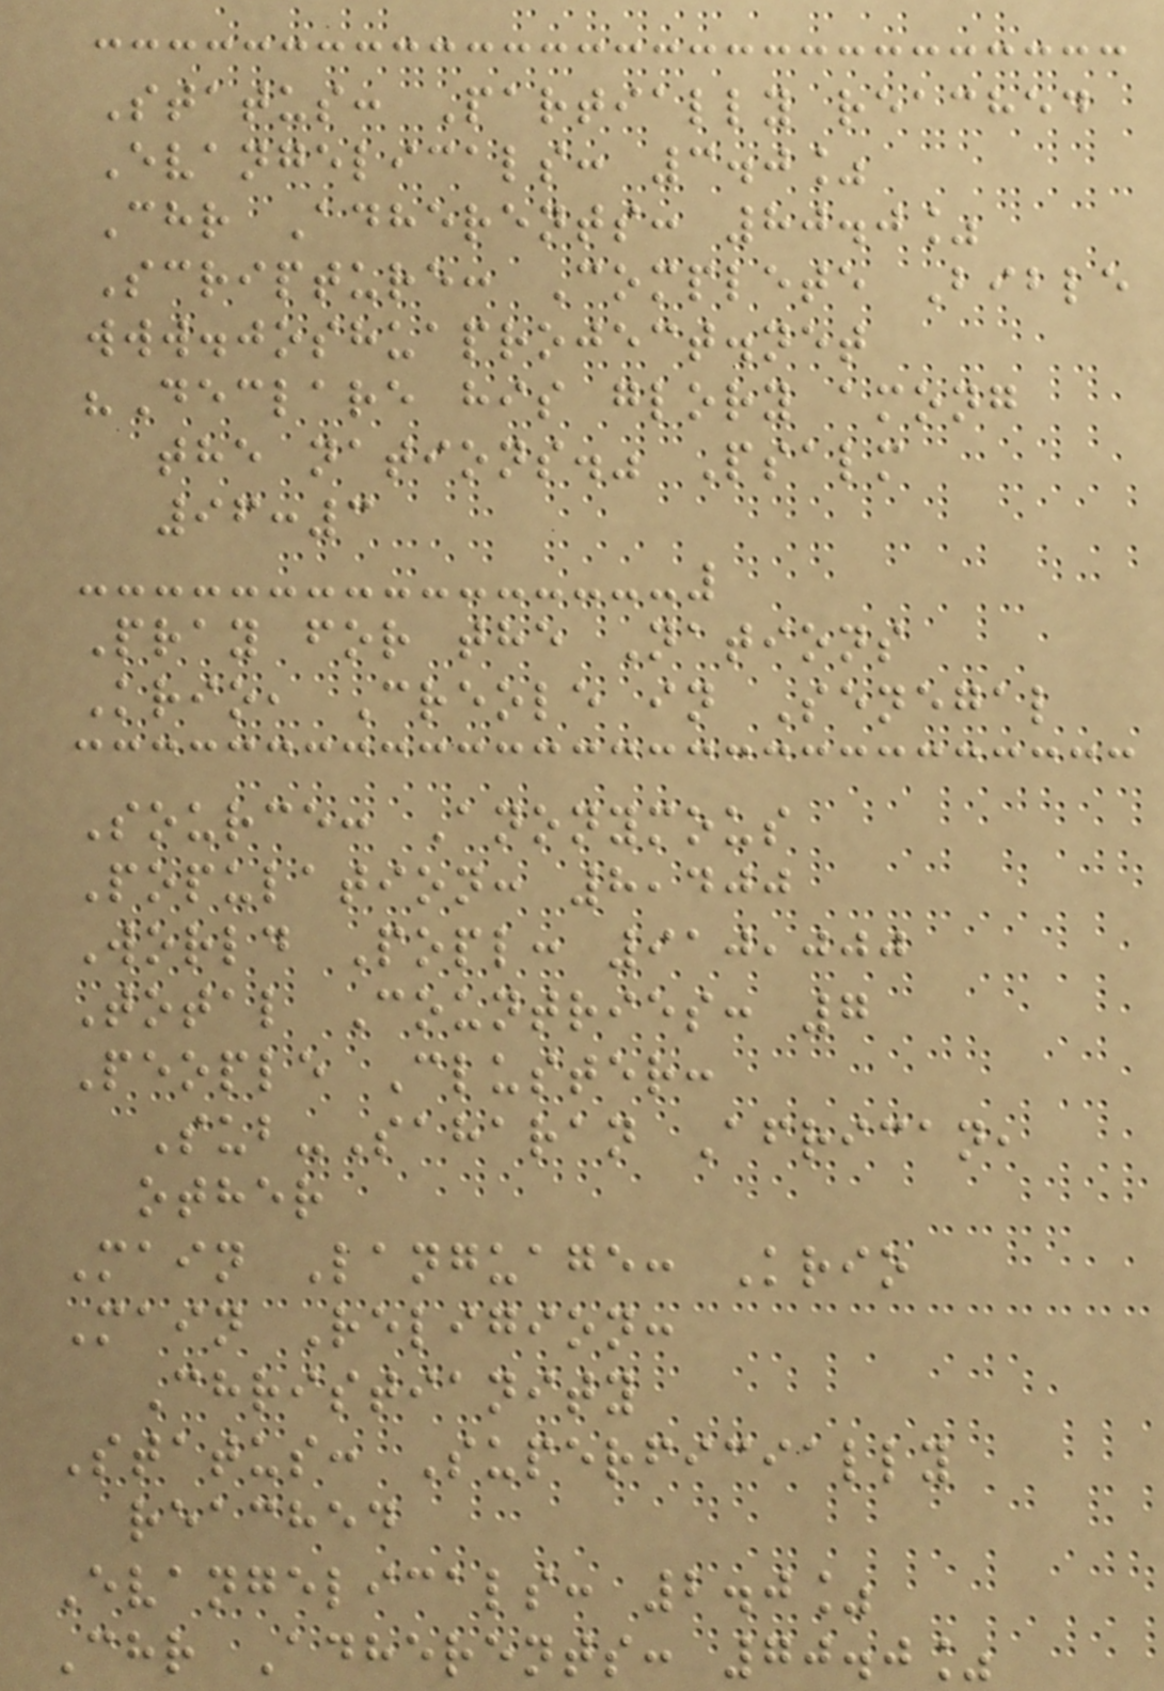Status: Partially reached
Evangelicals: 3.0%
Chr Adherents: 80.0%
Scripture: Complete Bible
www.joshuaproject.net
"Declare his glory among
the nations." Psalm
96:3
Pray for the Nations
Krio, Creole in Senegal
Source: Anonymous
Population: 8,400
World Popl: 910,000
Total Countries: 7
People Cluster:
Sub-Saharan African,
other
Main Language: Krio
Main Religion:
Christianity
Status: Superficially
reached
Evangelicals: 2.0%
Chr Adherents: 70.0%
